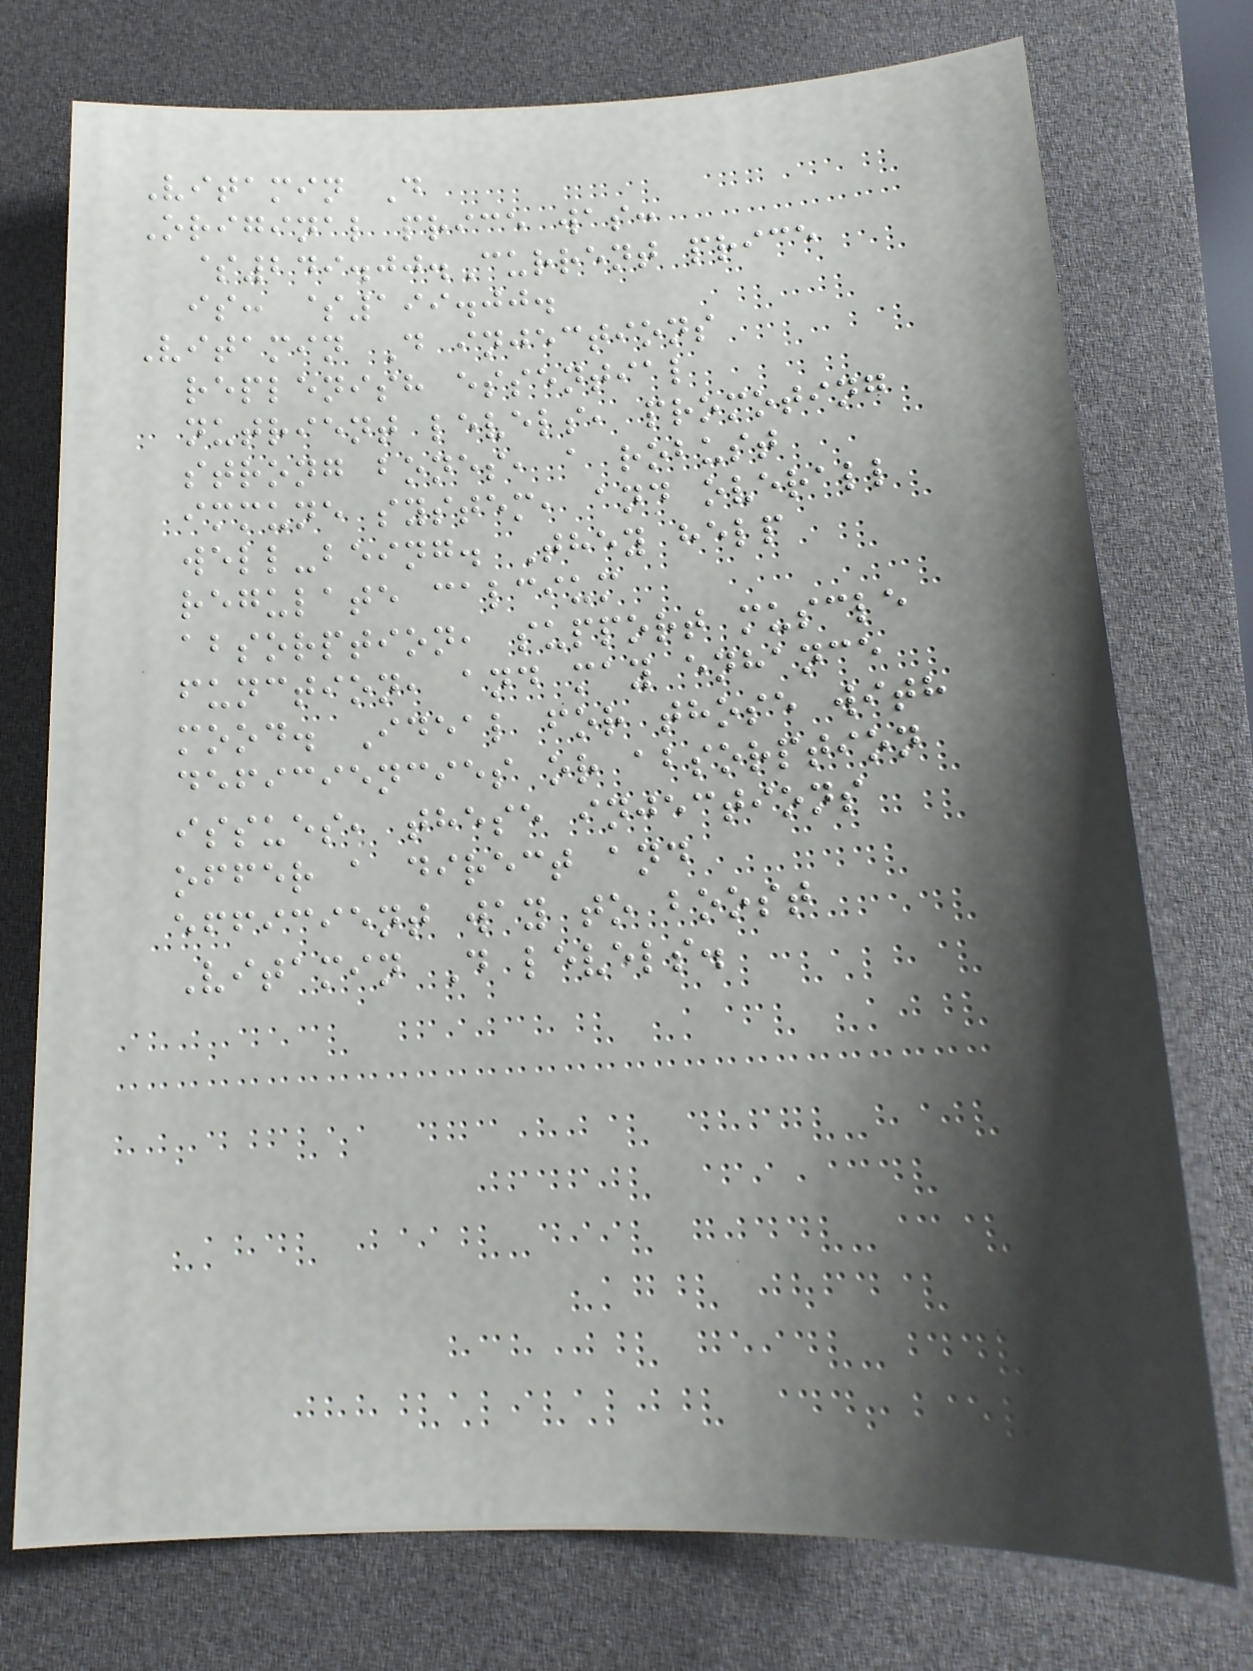Vitamin D
Original price was:
$249.00.Current price
is: $199.00.
Vitamin D injections
replenish essential
nutrient levels, promoting
strong bones, a robust
immune system, and overall
well-being. They help
regulate calcium
absorption, support muscle
function, and may enhance
mood. Ideal for those with
deficiencies or absorption
issues, these injections
offer a direct and
efficient way to boost
Vitamin D levels.
